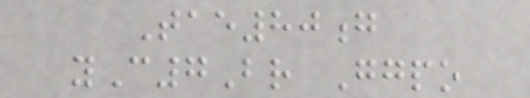Tae80g
yC7Br Ggpo
